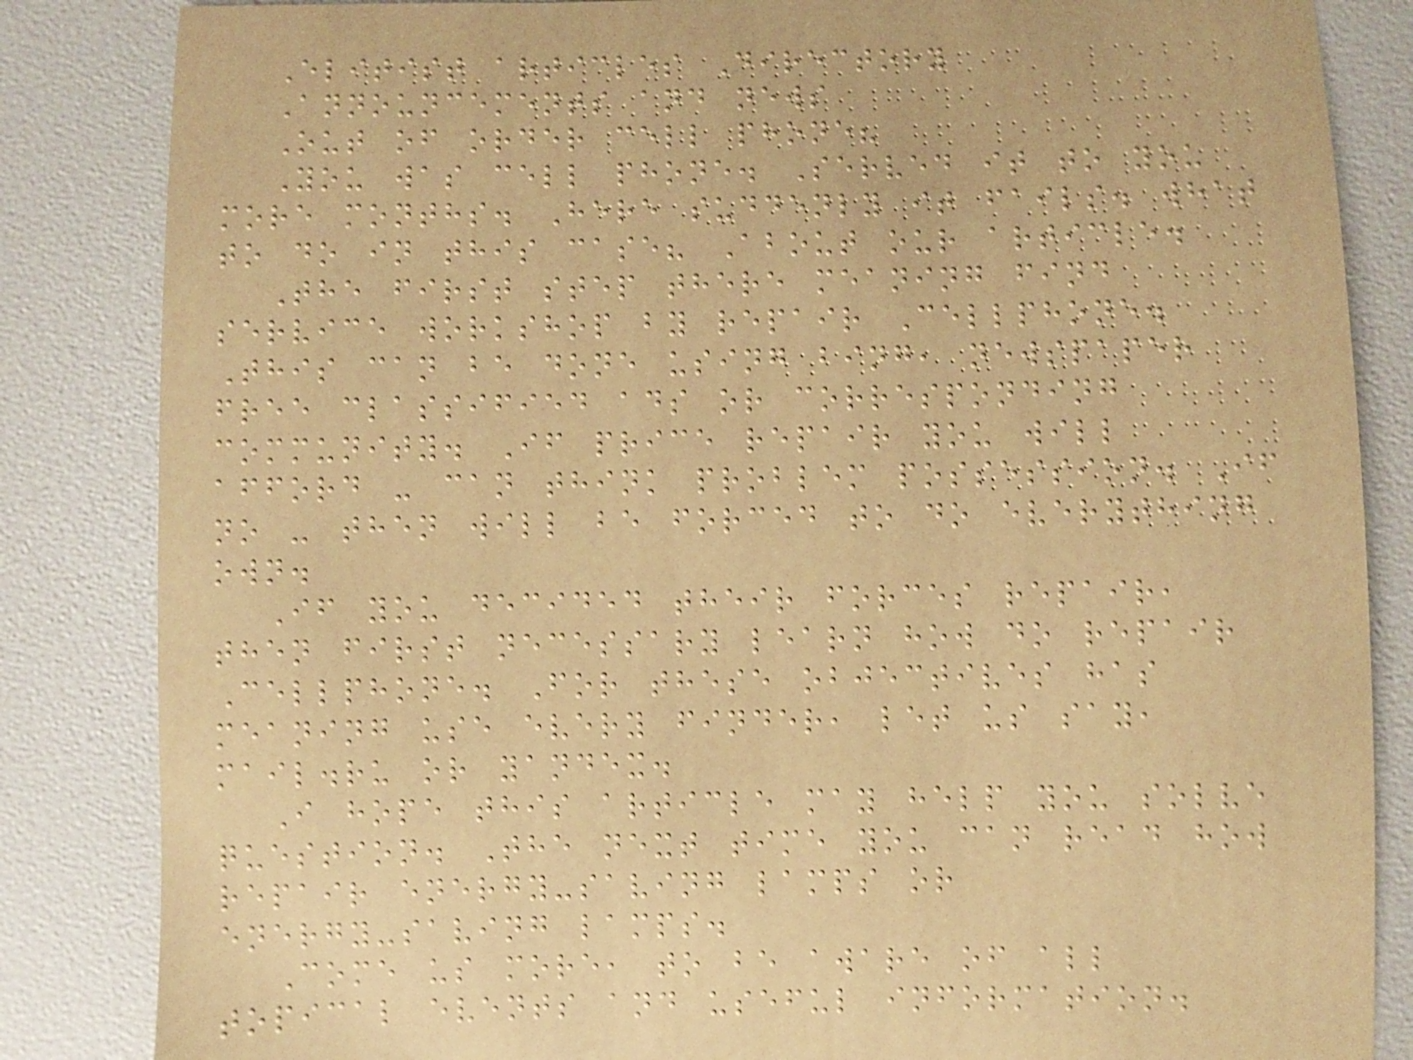Elitist articles Directory
Announcements and news
Out of order cell phone?
You was cell phone. Served it to you
more months. Here suddenly it fails. what
to do in this case? About our article.
The first step there meaning find
service workshop by repair Cellphone.
This can be done using bing, newspaper
free classified ads or corresponding
community. If price repair you will
afford - can think problem possession. If
no - then will be forced to do everything
own.
If you decided their forces repair,
then first necessary learn how do repair
Cellphone. For these objectives has
meaning use every finder, let us say,
mail.ru or yandex.
I hope this article may help you solve
question. The next time you can read how
repair energy-saving lamps or
energy-saving lamps.
Come us more, to be aware of all
topical events and useful information.
